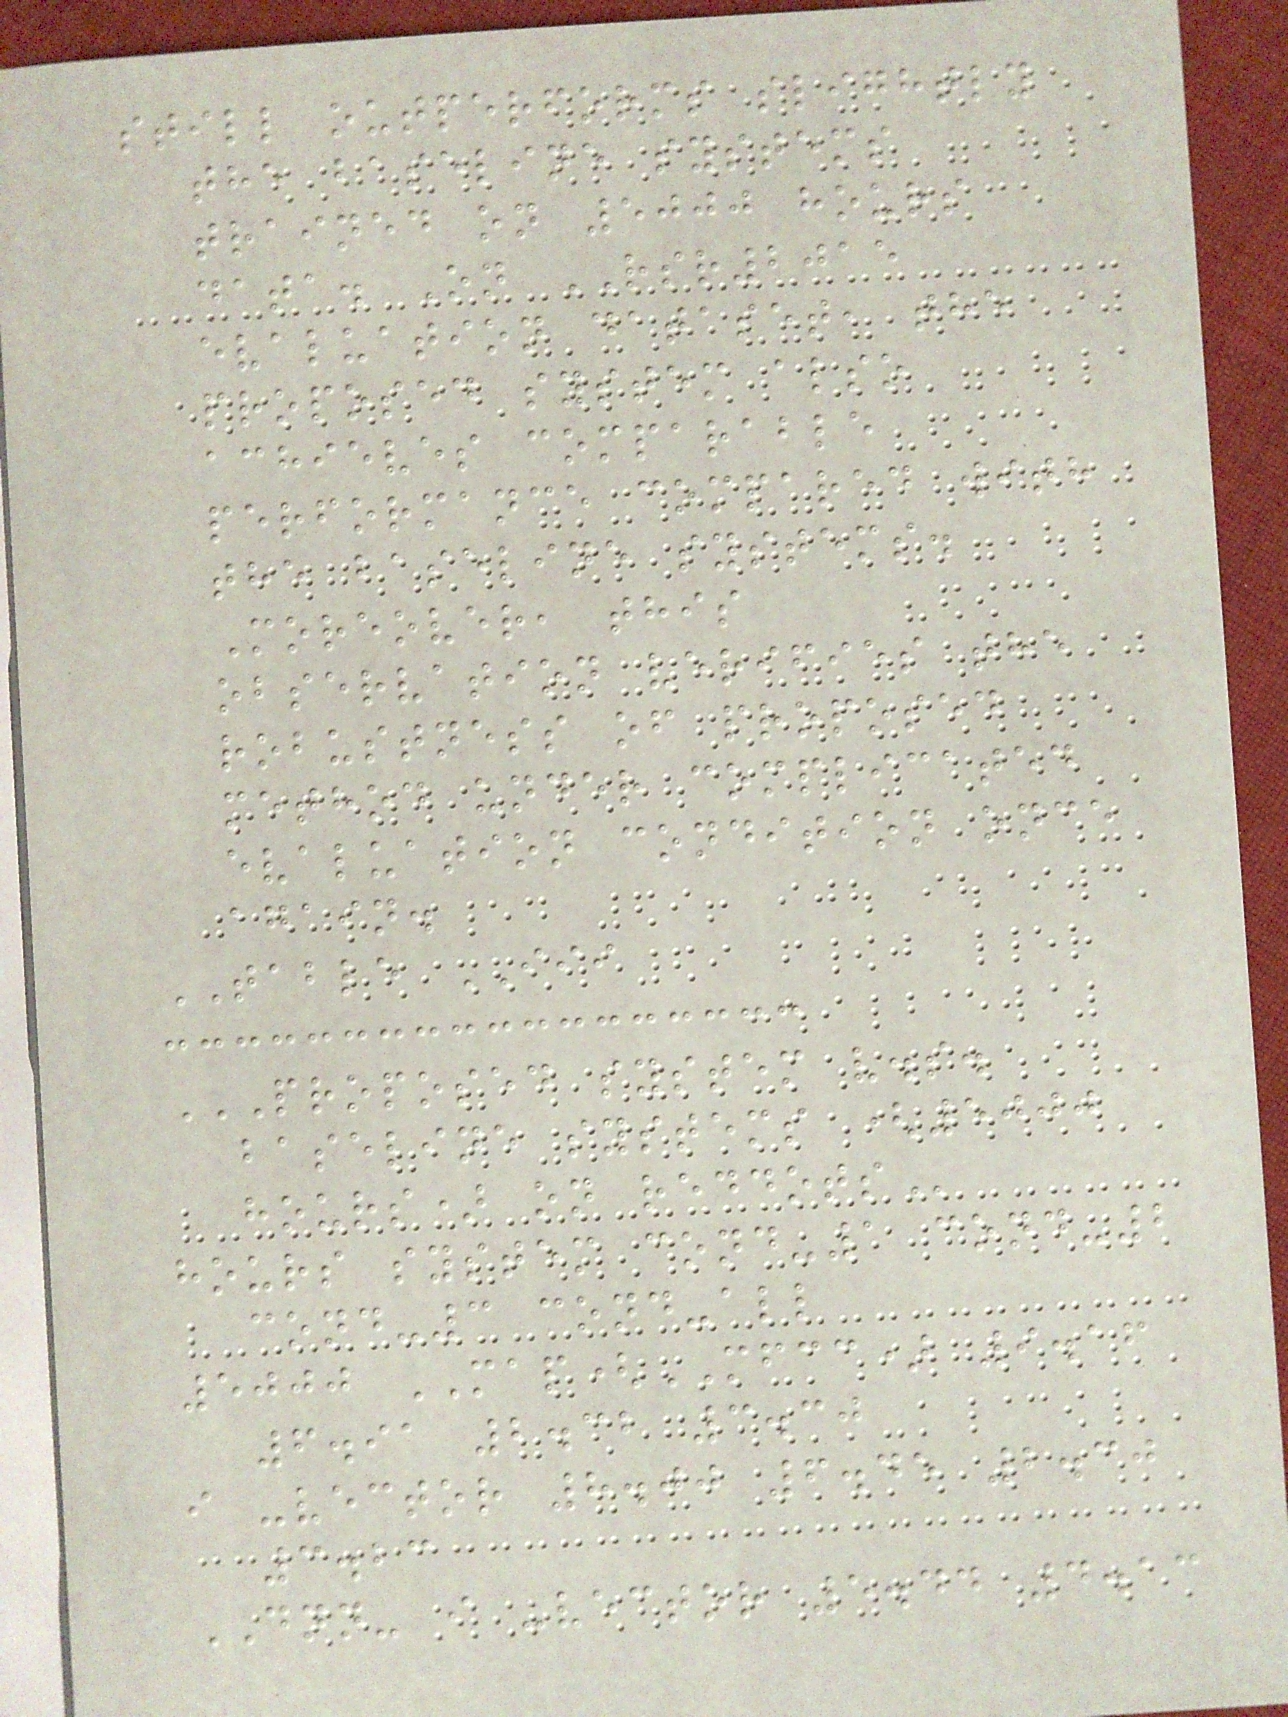still outperforms slightly
the baseline systems
trained on 5000 hours
data. On RSR2015
evaluation dataset, the
proposed system also
achieves comparable
performance compared with
the baseline systems.
Moreover, this
observation verifies the
robustness of proposed
method under complicated
evaluation condition once
again.
TABLE III
PROPOSED SYSTEM V.S.
BASELINE SYSTEMS (5000
HOURS) ON REDDOTS
hours system cond-1 cond-2
cond-3 cond-all
5000 MAP(MFCC) 9.16
6.91 2.32 3.30
i -vector 8.00 6.45 2.30
3.23
DNN- i -vector 5.44 4.13
